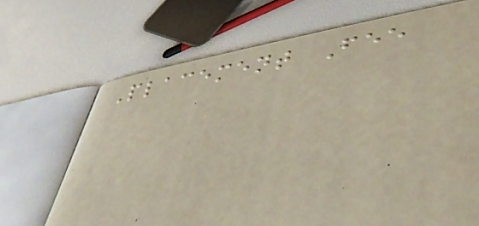Placement Fee
